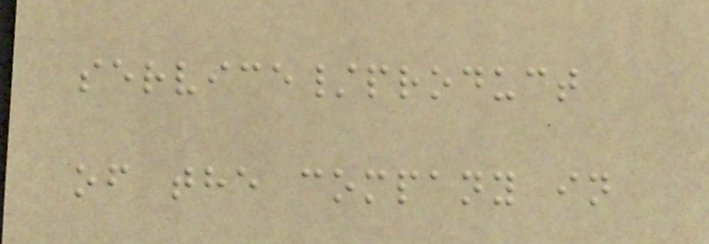service/product
of the company in
